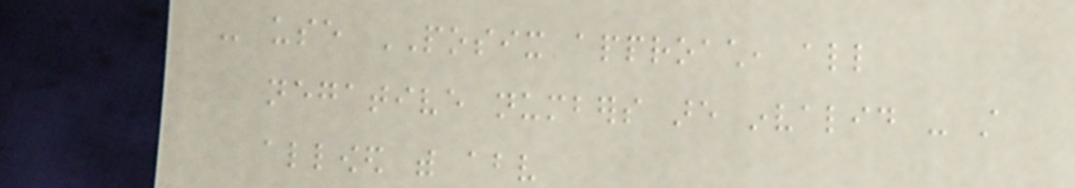- use POSIX approach, all
negative numbers are invalid - still
allowed with above
